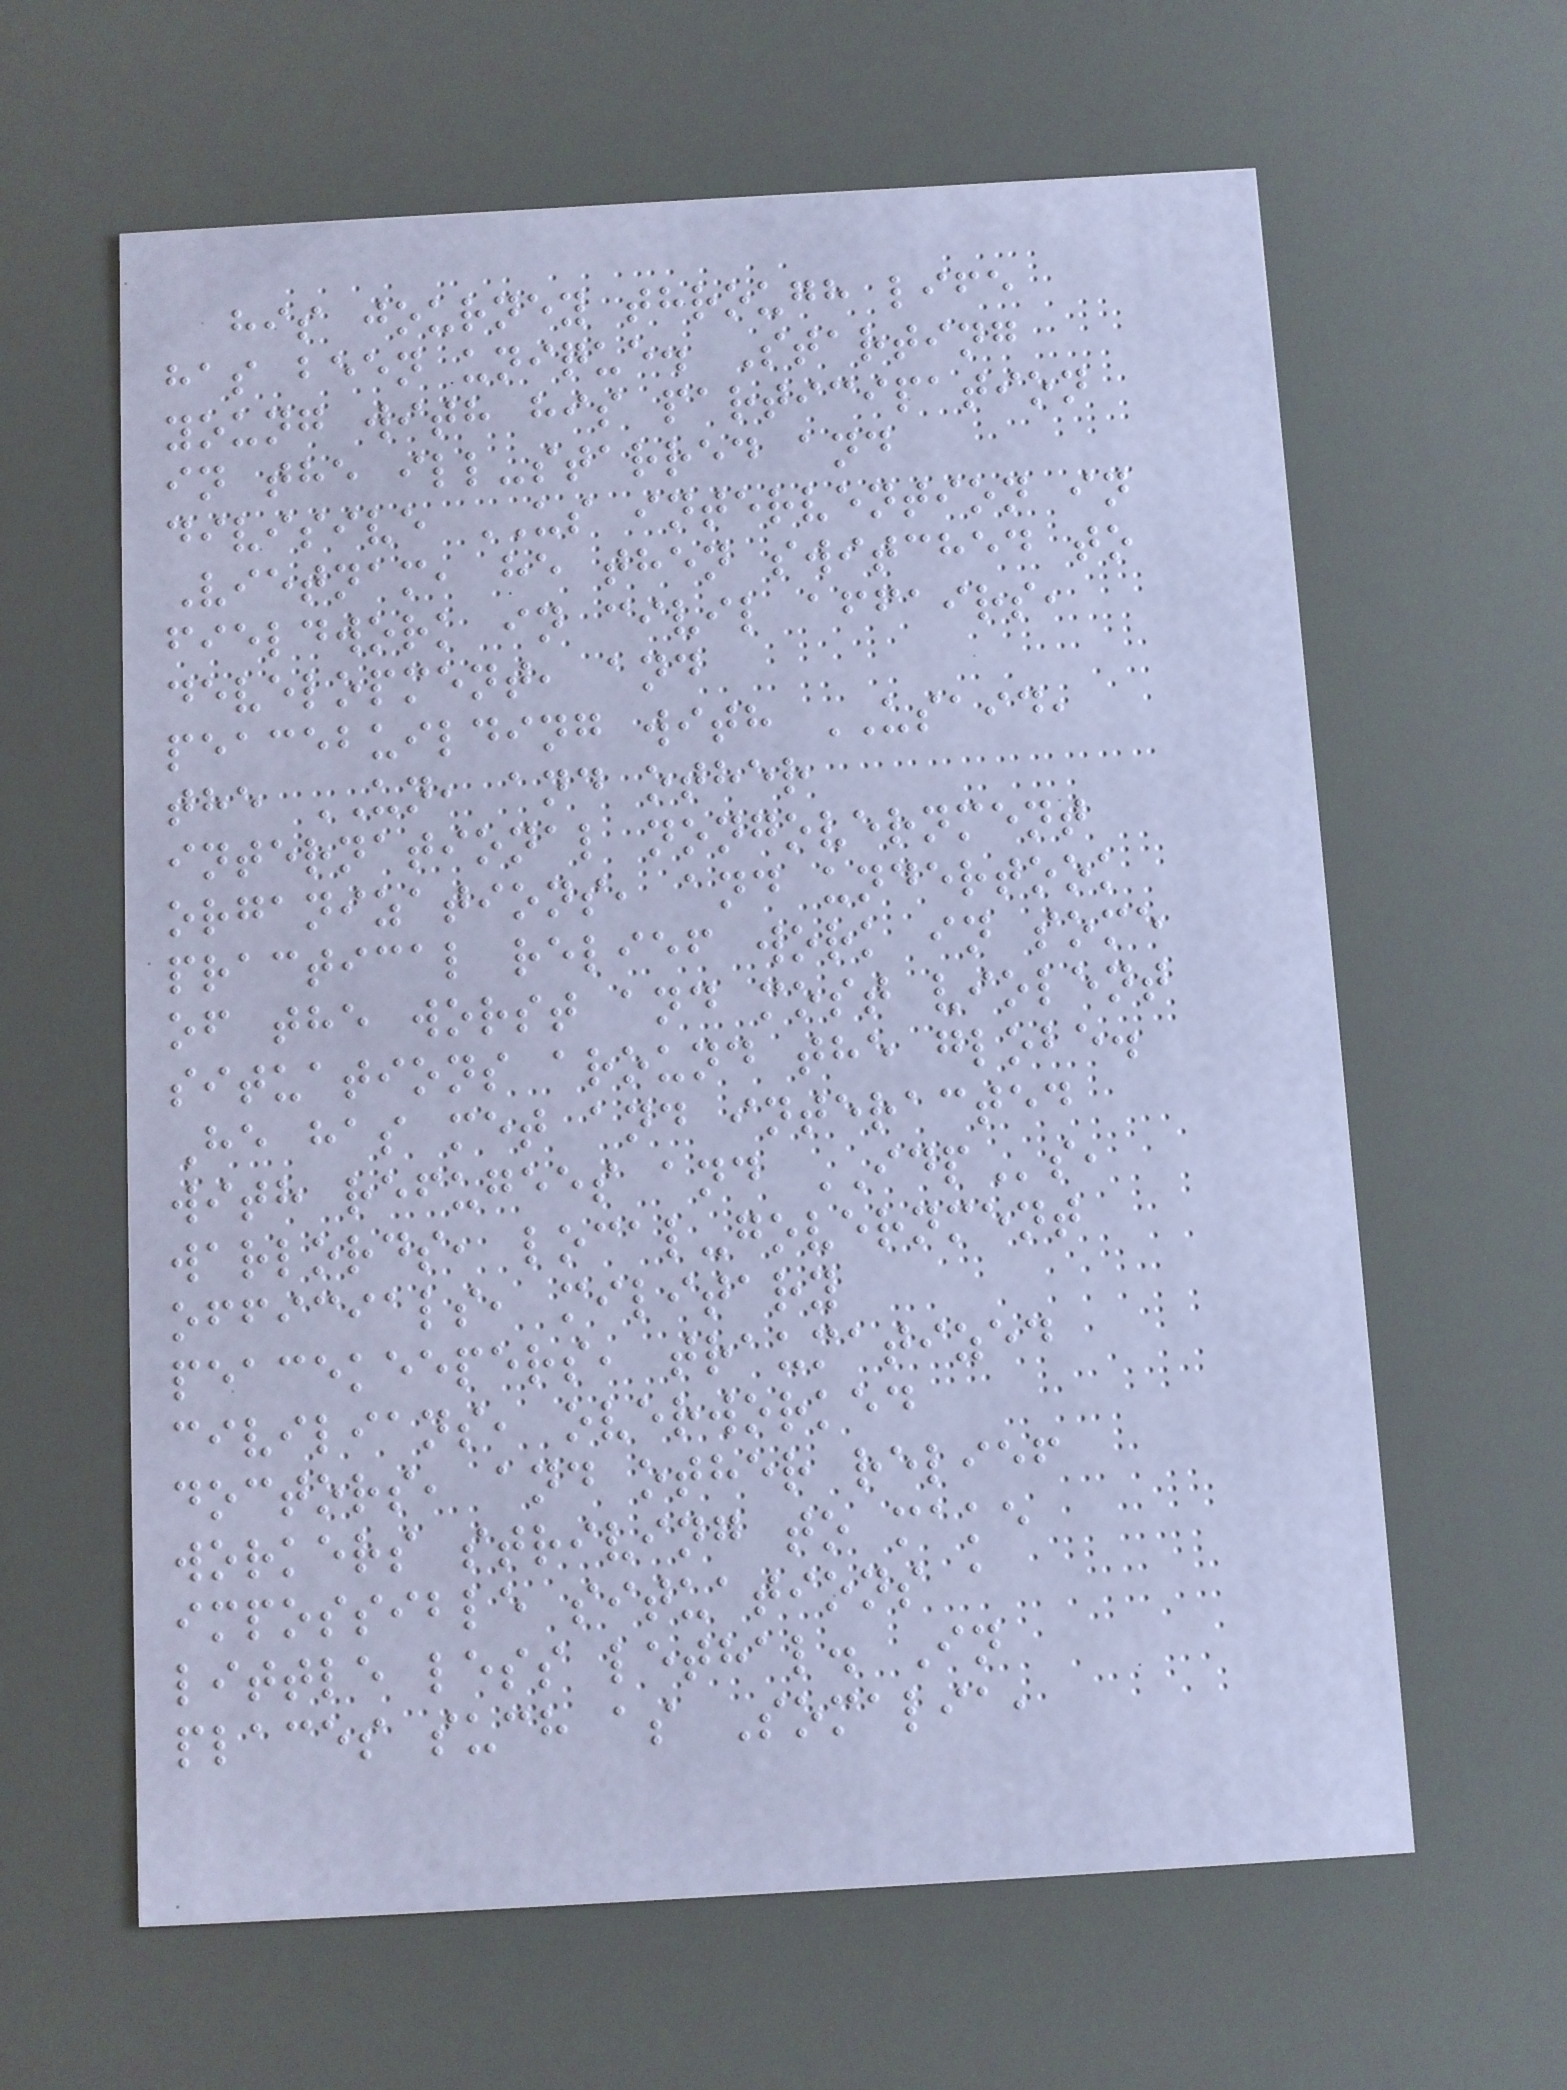his journey through life
has been unique. Starting
young with his participation
in the ill-starred and
divisive US intervention in
Vietnam, he then switched to
fieldwork in civil affairs,
development, and
peacebuilding with USAID,
the UN, and other
international nongovernment
organizations, and undertook
practical relief work in some
of the worst and most violent
situations around the globe.
He has met and interacted
with refugees and IDPs,
warlords, local-government
officials, military
peacekeepers, traumatized
civilians, overworked
doctors, and other relief
workers striving to make
impossible situations a
little less lethal. In
places such as Somalia,
